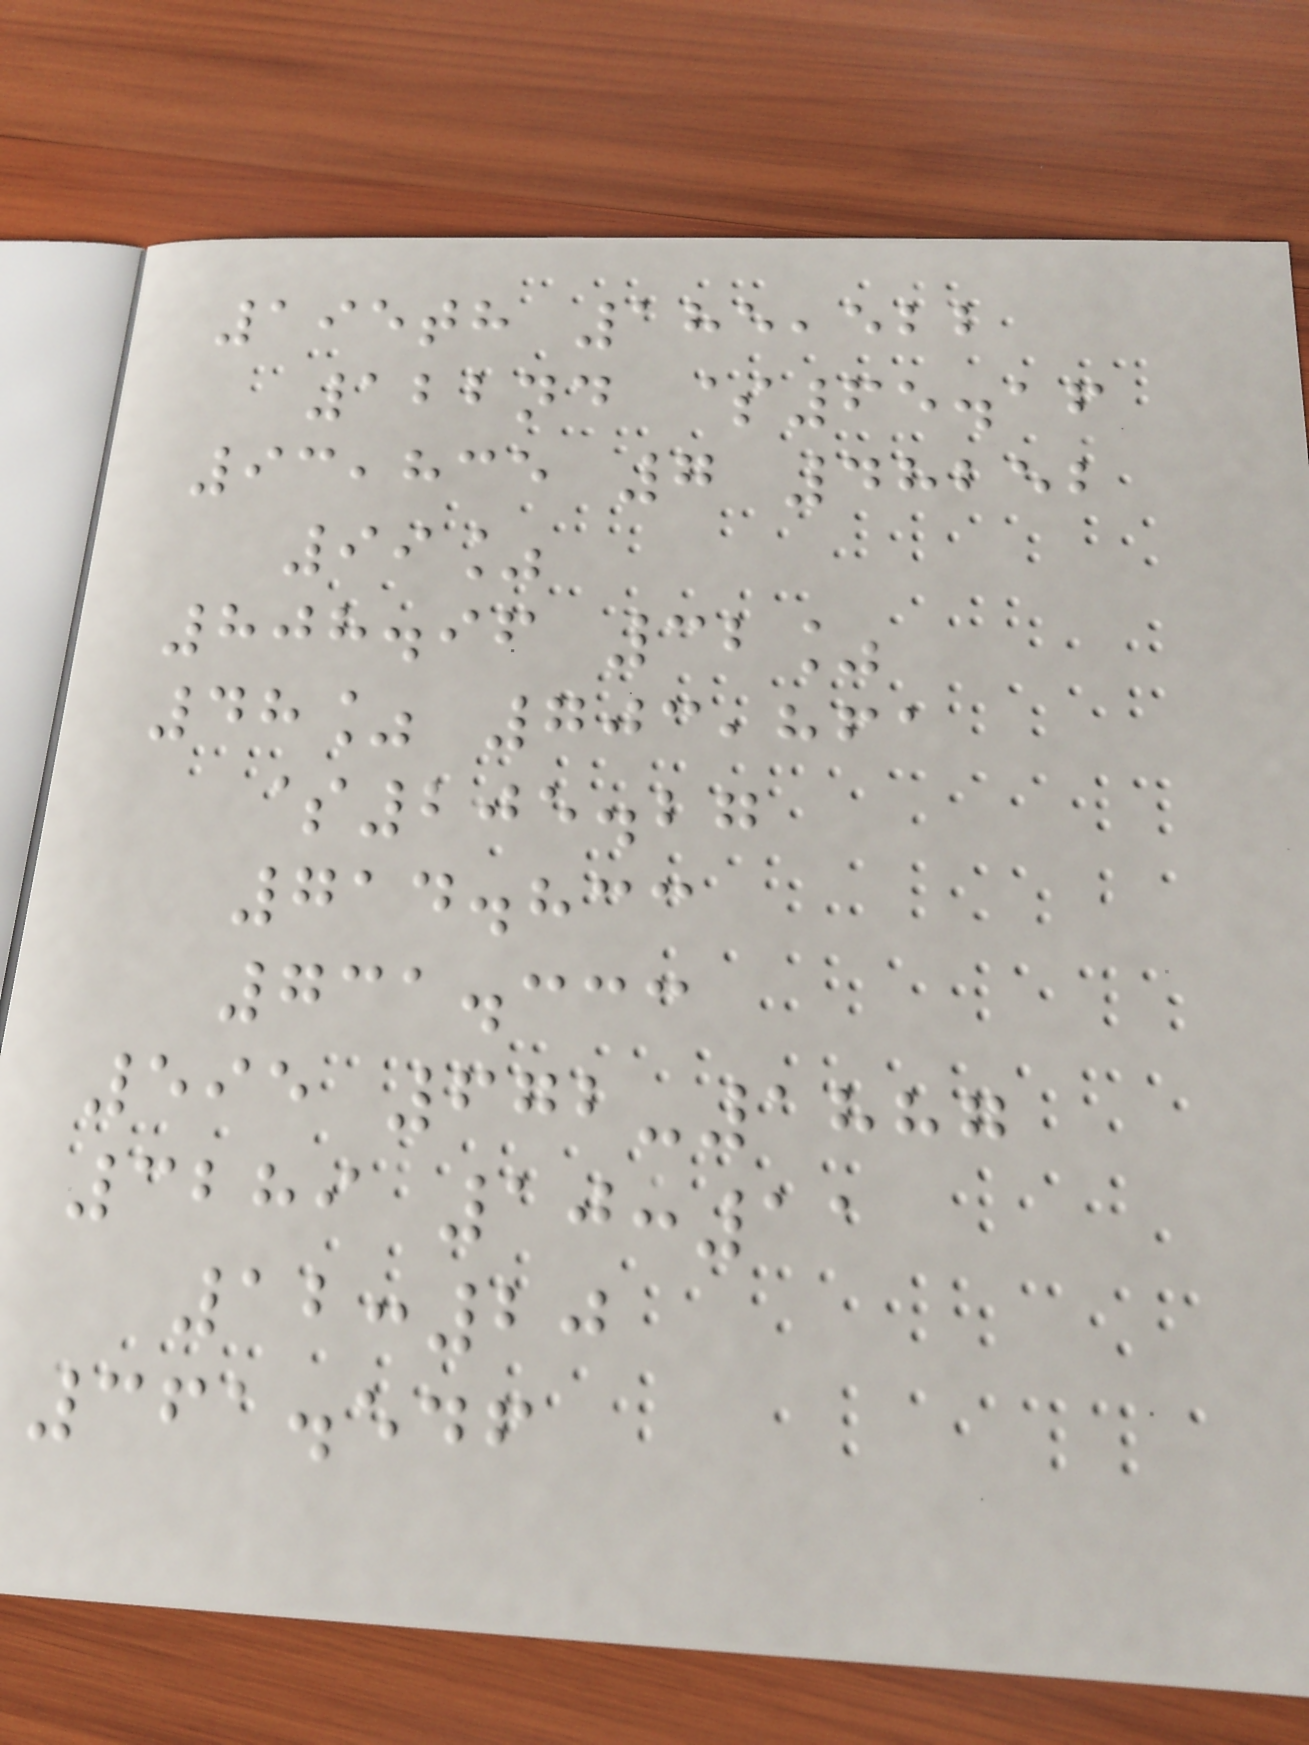195th 185,522
122nd $65.16
93,835 7 48252
99%
808.96 32%
48% 703,861
$205.27
714.833
731.333
595 672-1887
3289 10:11
12:20
361.546
